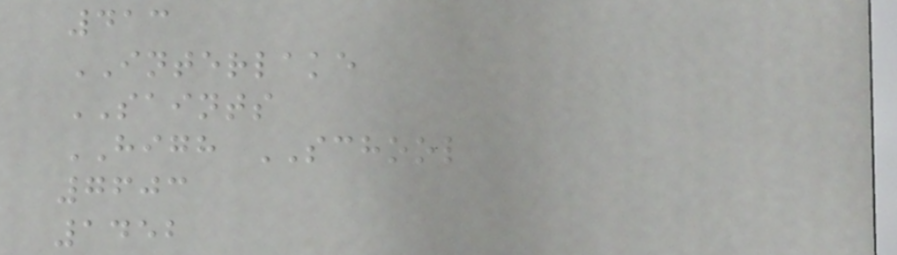413
INTERLAKE
SAINTS
HIGH SCHOOL
7603
1452
